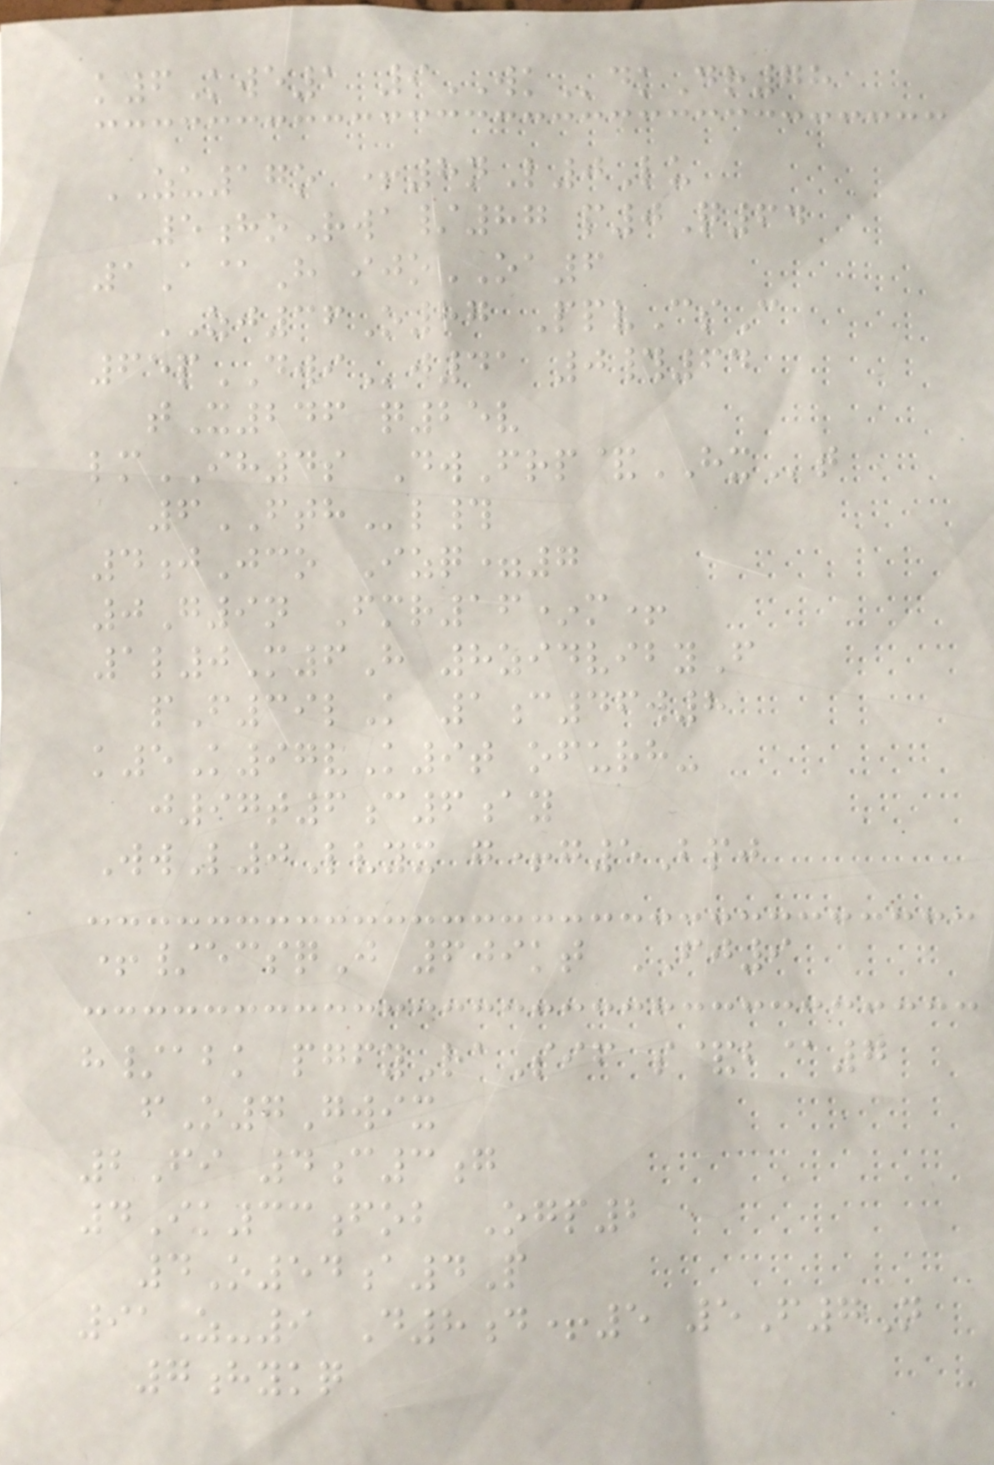k6Kwe1 9WKdkDr78
ZU17o +8nL0Lu
5hoRwa/87 p0Q64
1A@H ijoOA6
ZJ36O87 PpvCsC
65pDWIj41 0#64
tX246 q25v
lmIH4s DwFrp&HXt
6FTHl#
4jJco Izq=7
0G9n Fmr16*m+
1l0M6H 8zidvibyF
pF39lK 1c46w8
k5K97vK9t ofurh-
j97t6c6ay
WwL0Lvyx g+g5Bpj
+/ecsqJ 609kt FJ9
h/abk pgfyRaSif s&b@7
fO7Gwix
2Fi 4c3g
4Ik33fob Ogp2
4O54a4P
91Z-9 D8d+5 5F7N
7hykq
